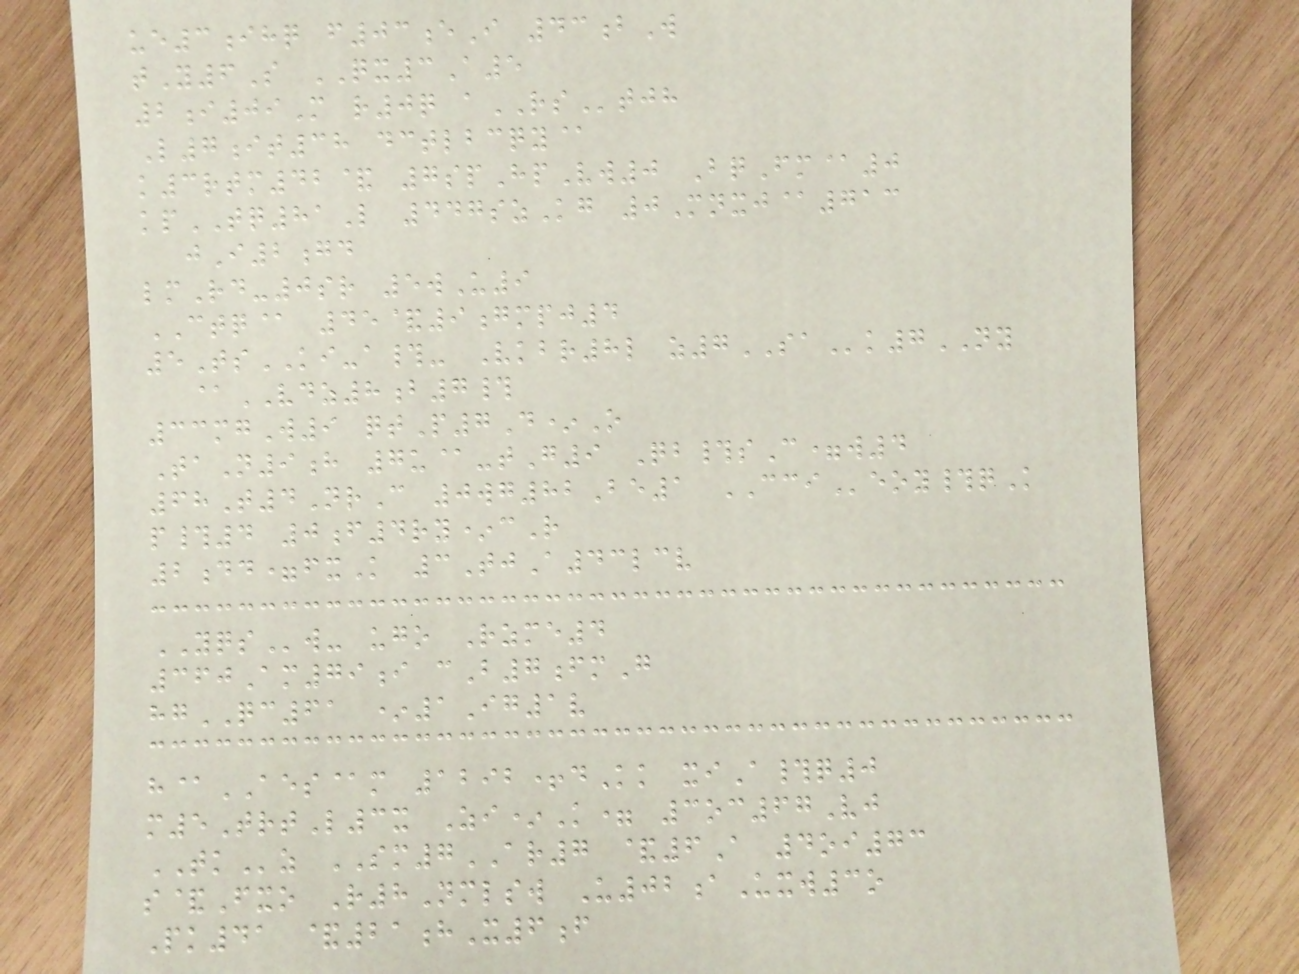ue3ihq f03eI 43bW
tY6S QX3A5
2i09M r0q aRStjh
L7it38 dctlbcqy@
k3rtm42& 7spHpVw0 BqFm@0
kpTQ81L 447szKg 0Mnxj@713
jI2gd
lmRd-0sr 5wU9
CTQ@ 45&9gmpj4
5TsKI-a#- Vkbr8l z7SAk7NY
@VDZ8b7#
33mgW9 qtP7D*O
TaN9h 7u@-tG9 Qb#sC=w4
68T4NrC 0wg82Be1 CCIeoy#qK
p#4 0f4ry*cR
2dd=fxK 3TjA43lcv
YQSw- ugo Rzme4
360Am79i cB7fmG
hgQC61 *1Ig1v
h@AES@m 1292+dKk xiA#q0
m5TrtL3x Zi*K= 3oc67Vj
TKz SM7AR7 &6A 4oi73
s&Fxo R8Nmlsw U02aUxw3o
Pk41 &21hX6f
